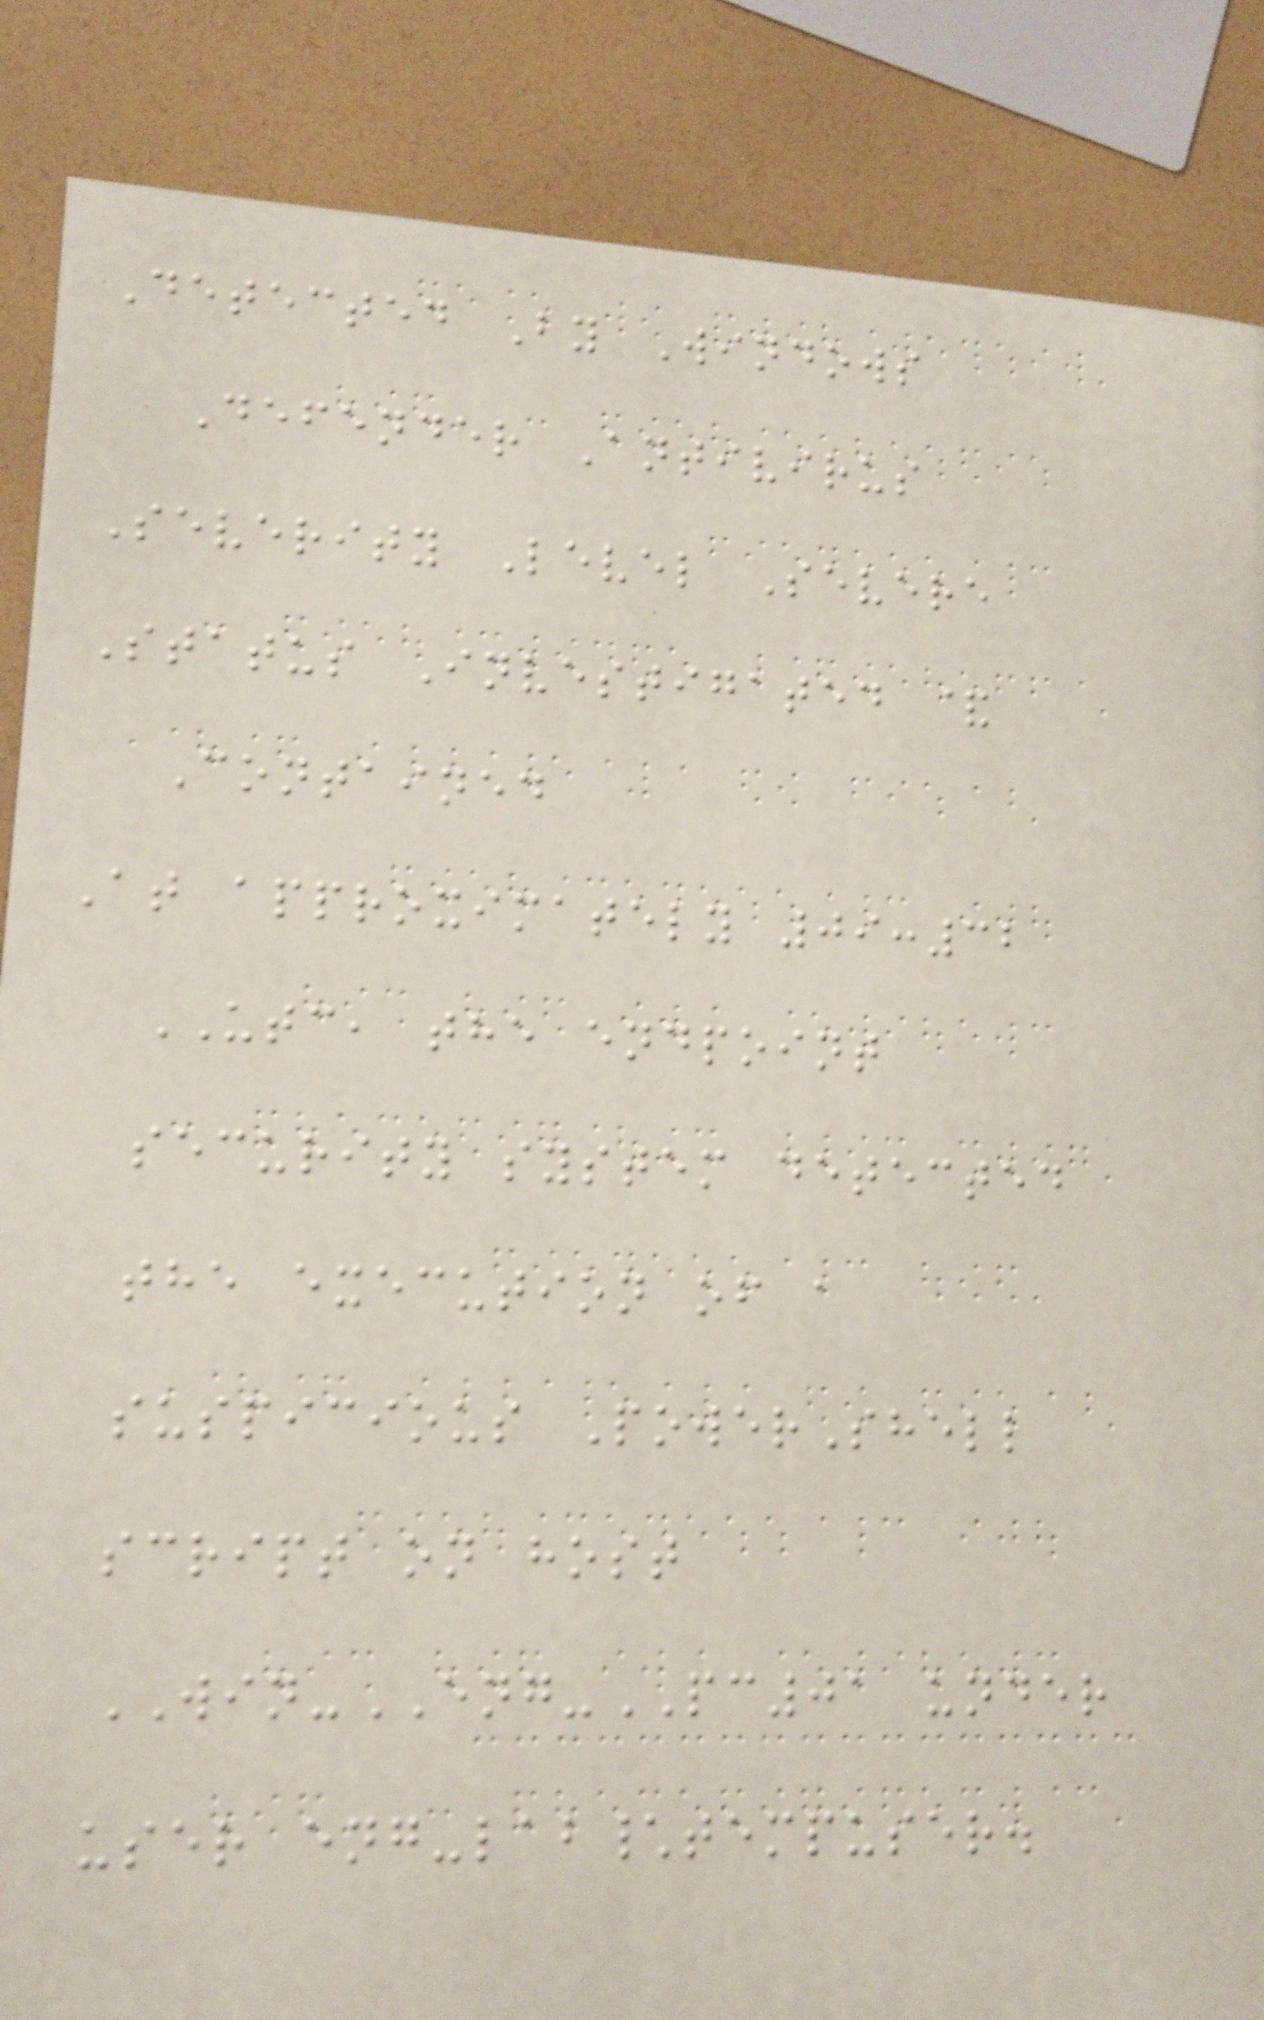Detected By Windows
Defender Antivirus
Severity Level Severe
Status Investigated &
Contained
At approximately 09:32
UTC, the endpoint
security system detected
the execution of a
suspicious PowerShell
script on host
WIN-ENG-PC01 under
user eng-lab\tempuser.
